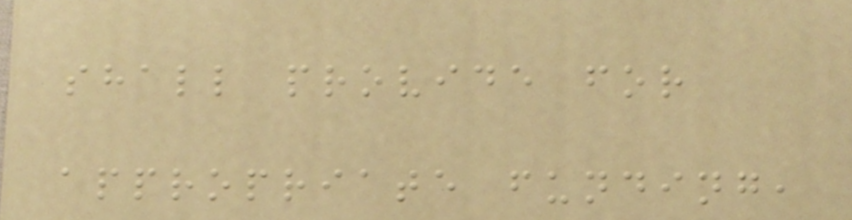shall provide for
appropriate funding,
